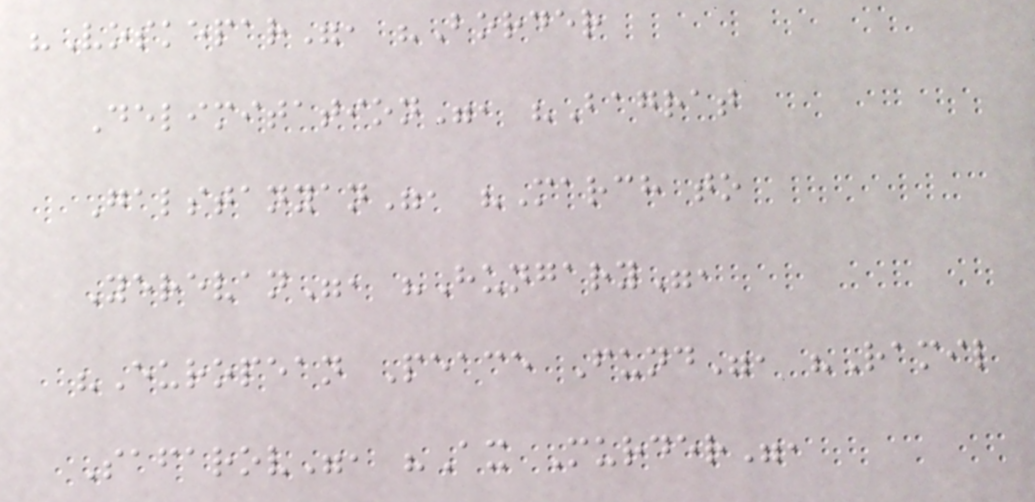"Voskepar", "Border
Delimitation", "Bagrat
Galstanyan", "March to
Yerevan", "Hungary",
"European Peace Fund", "Ramil
Safarov", "Ax Murder",
